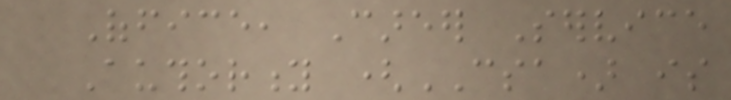Office, Career Service
Authority (CSA) is
